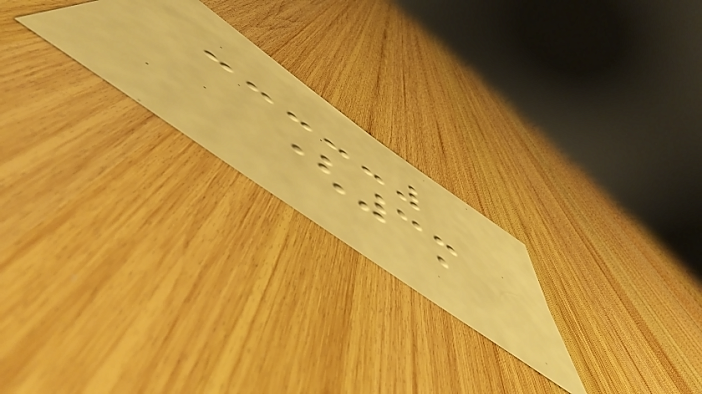(3m
